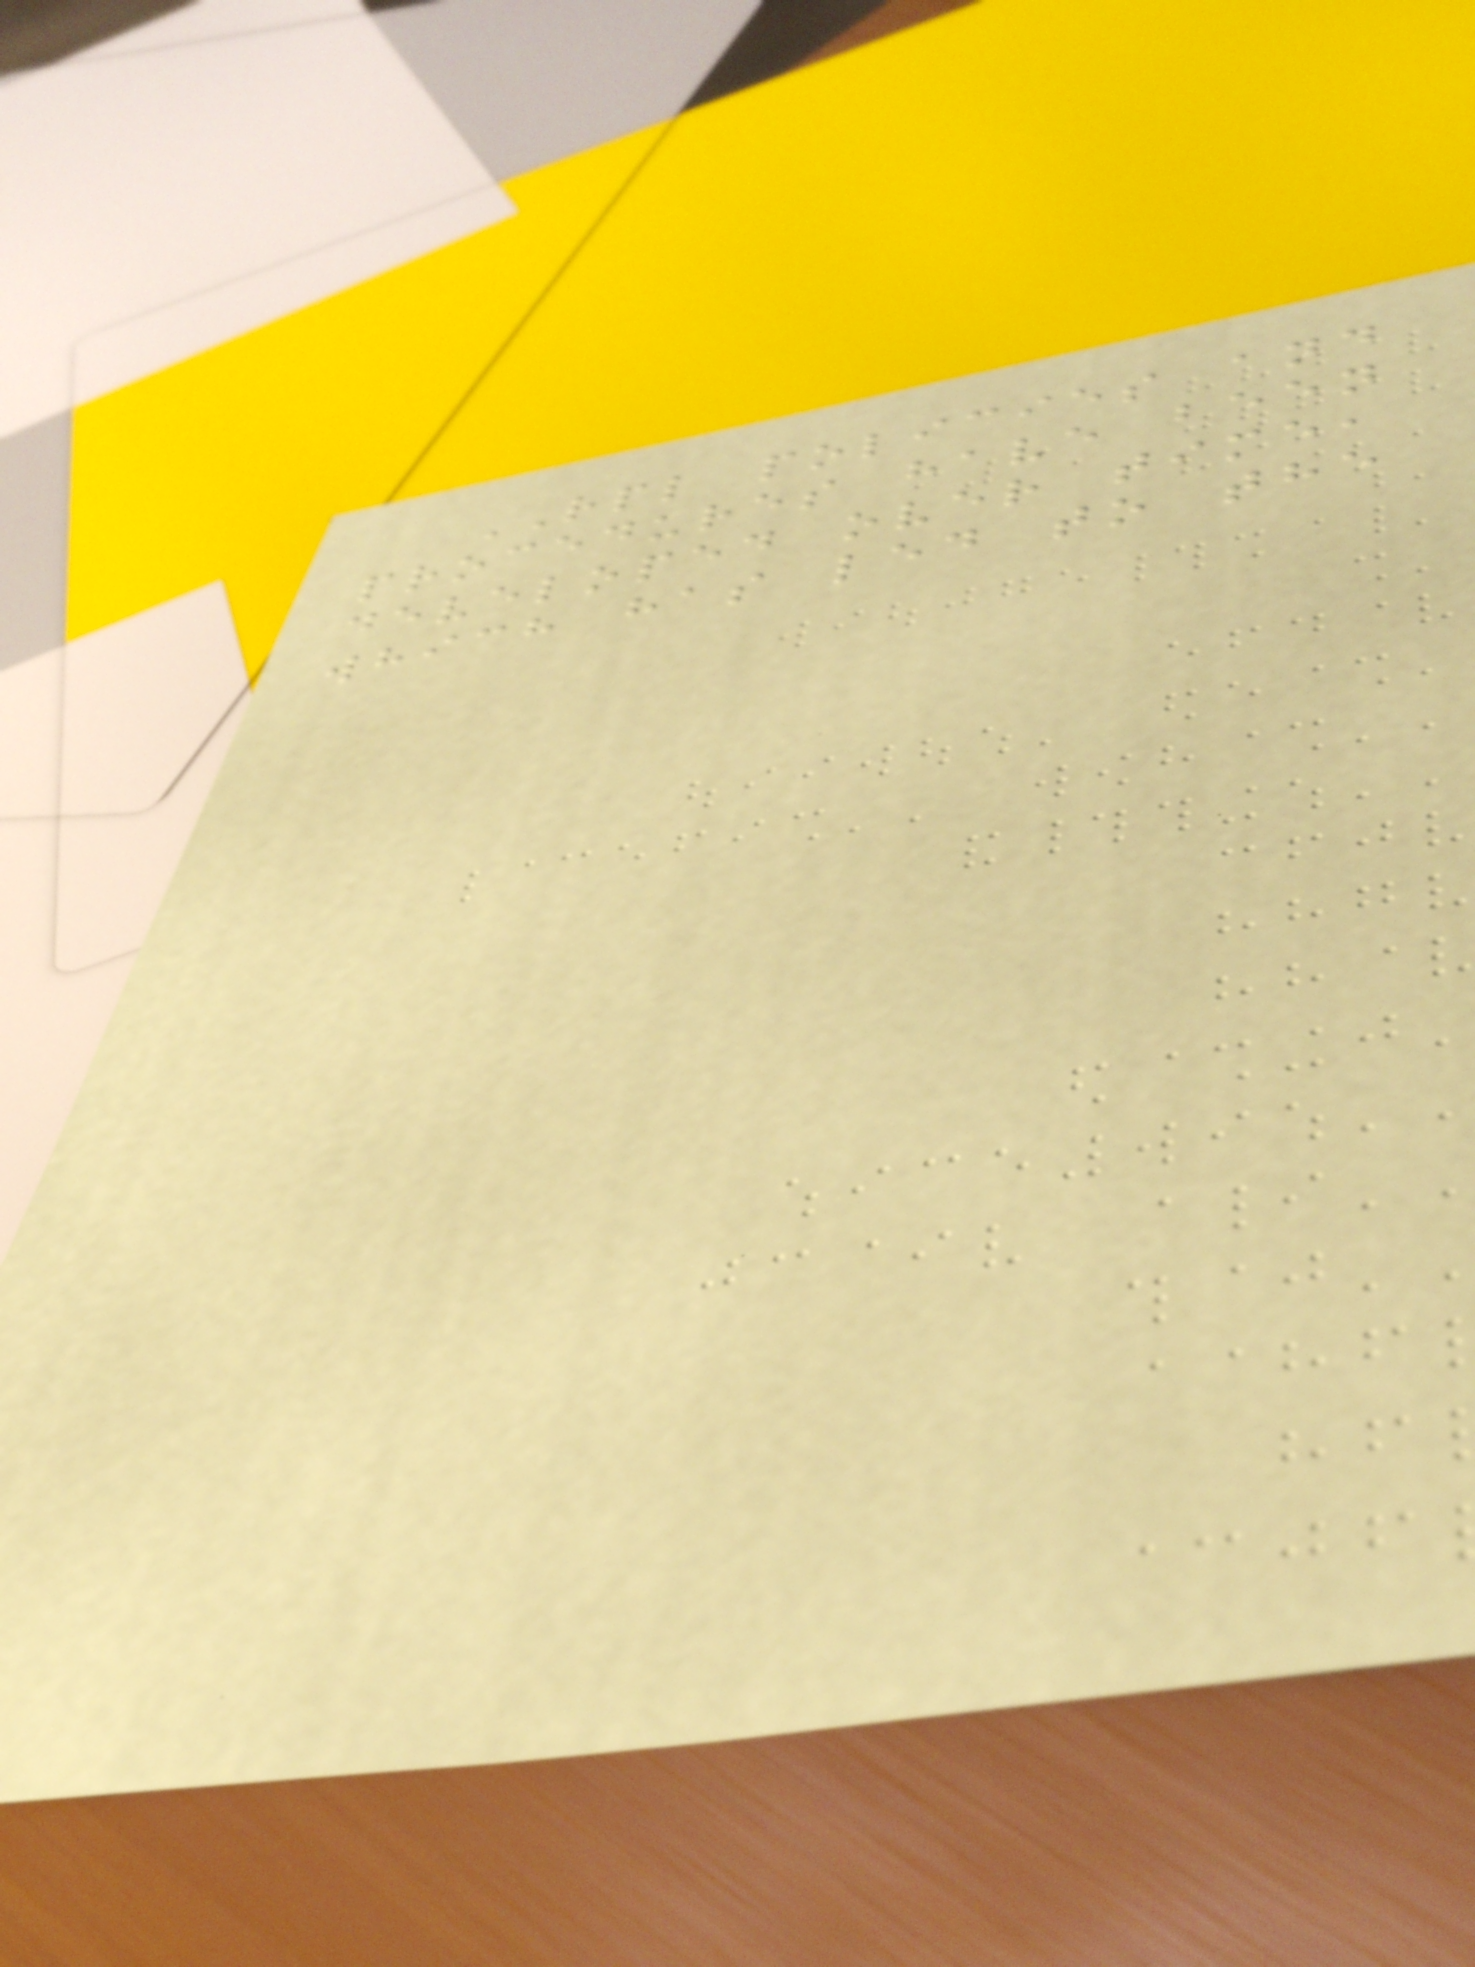RPL policies and
procedures have been
developed over time,
which has led to the
